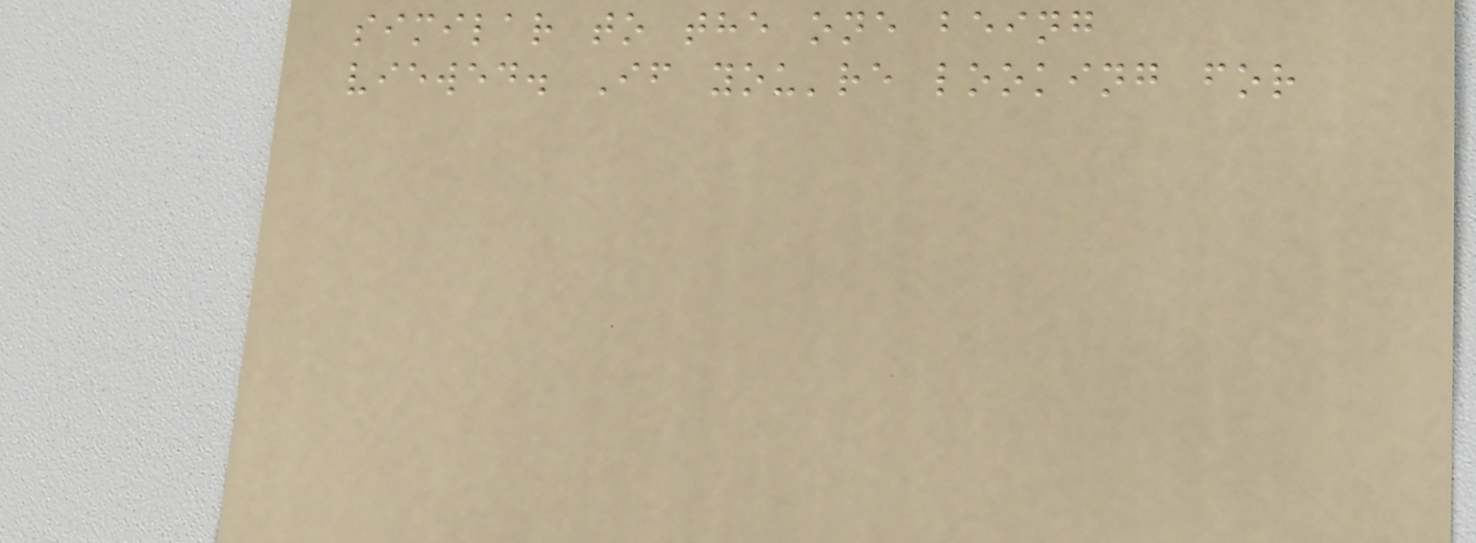similar to the one being
viewed. If you're looking for
